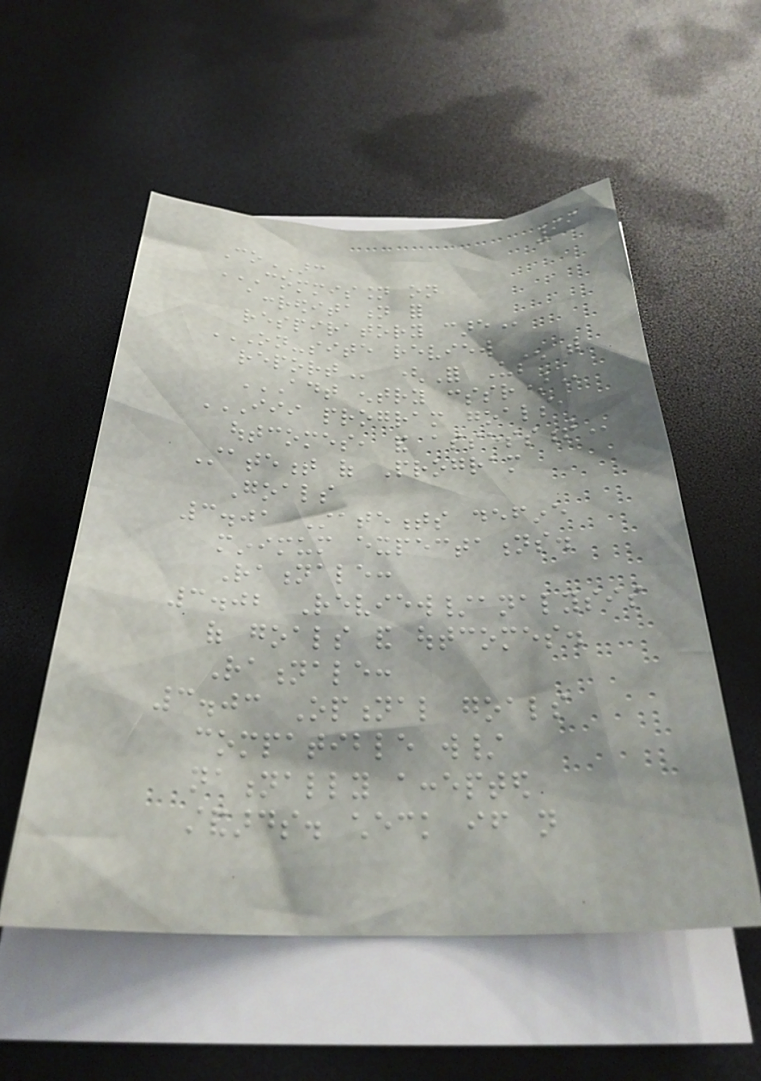99
CoARC
COMMISSION ON
ACCREDITATION FOR
RESPIRATORY CARE
ON-SITE REVIEW
REPORT (For Use with
ADT ENTRY CSSR)
III PROGRAM GOALS,
OUTCOMES, AND ASSESSMENT
Statement of Program
Goals
3.01 Statements define
minimum expectations.
Rationale:
3.02 Review/analysis
of goals and outcomes.
Rationale:
3.03 Optional goals
compatible w/
nationally accepted
standards. check if not
